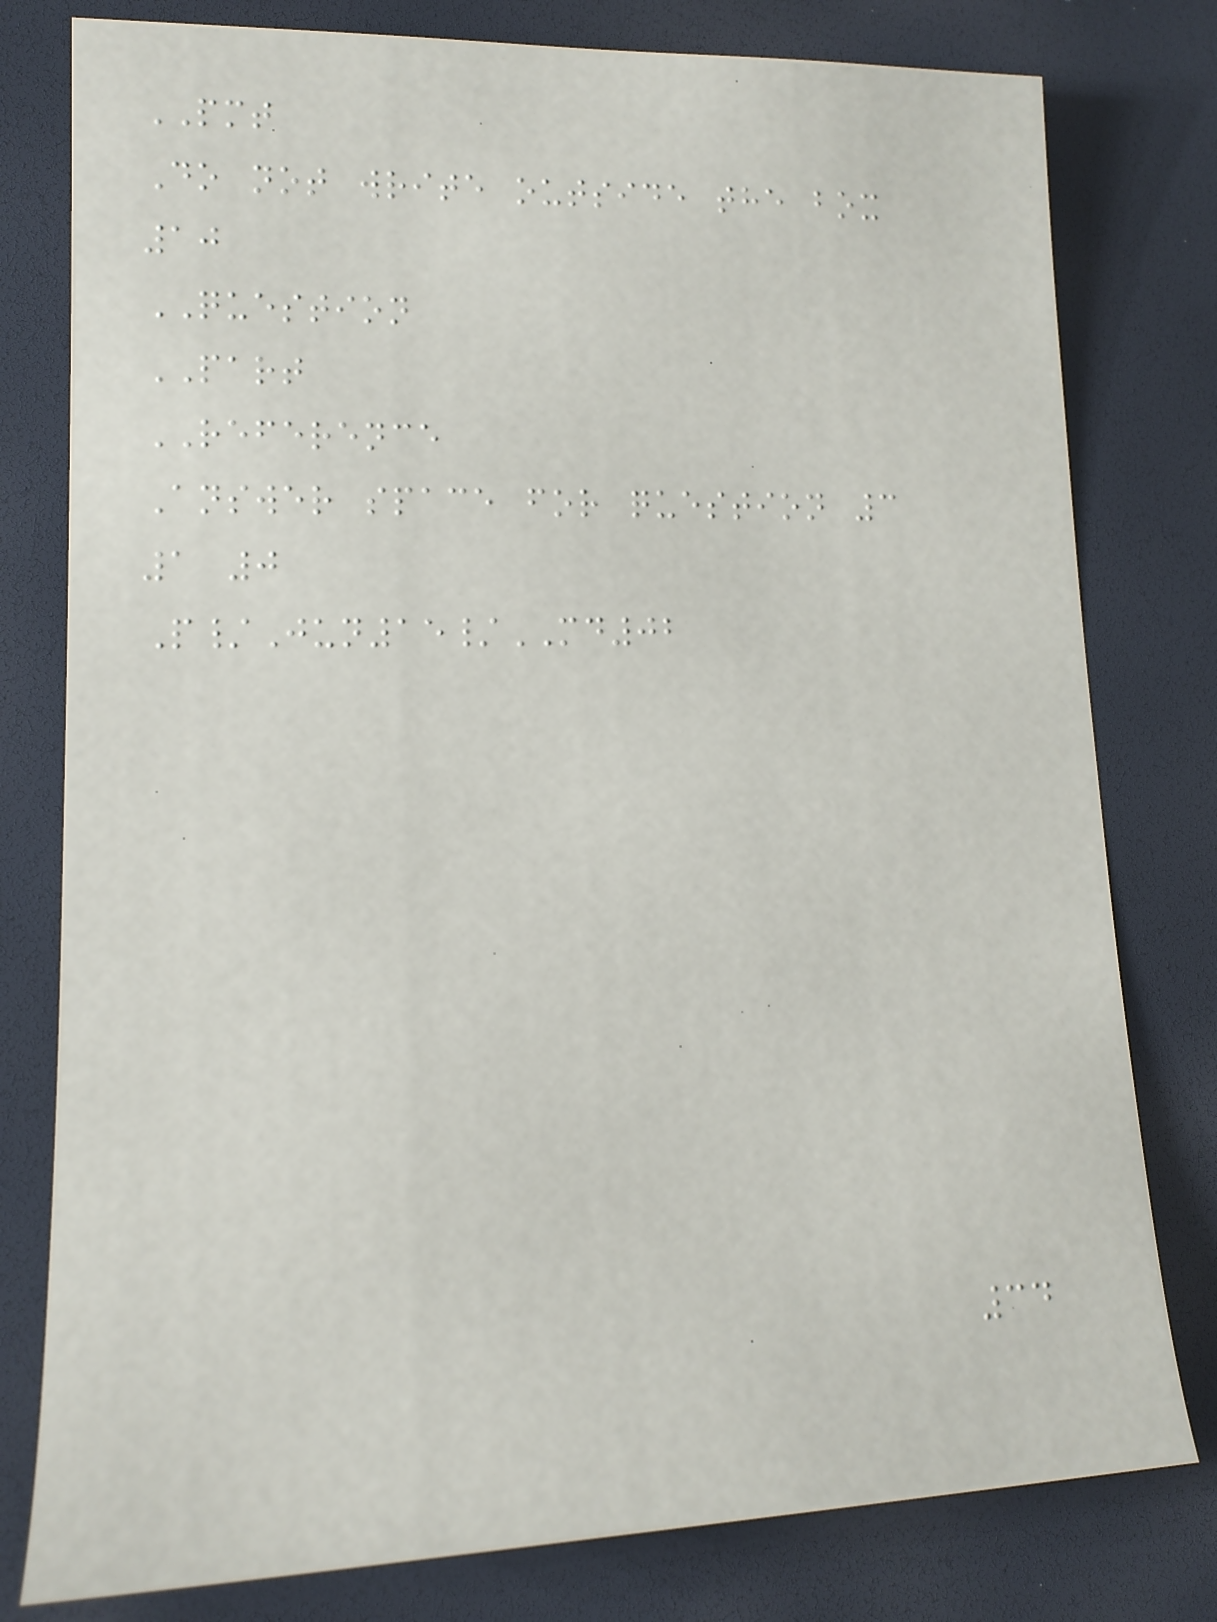PMT
Do not write outside the box
10
QUESTION
PART
REFERENCE
Answer space for question 3
1 0
P/Jun15/MD02
34
